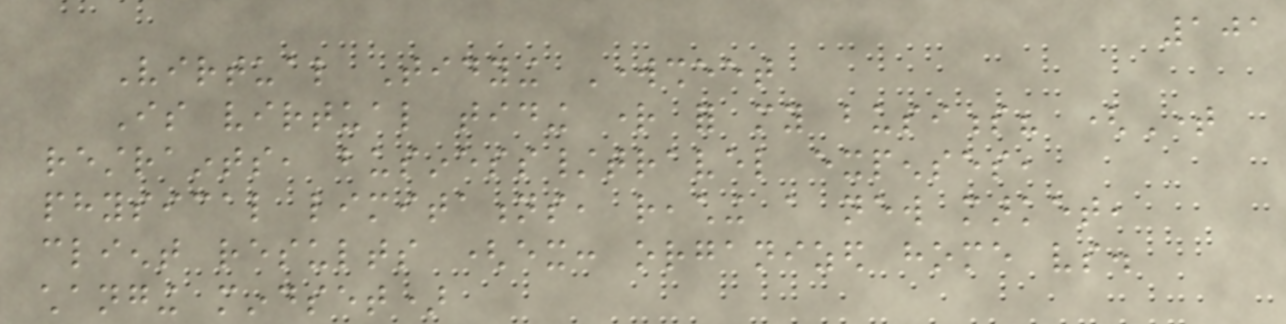101
Virtual Tidying Worksheet
Is virtual tiding right for my business? (Time
restraints, business/travel expenses,
physical limitations, reaching a new market,
client results (ex: organized home vs.
changing mindset)
